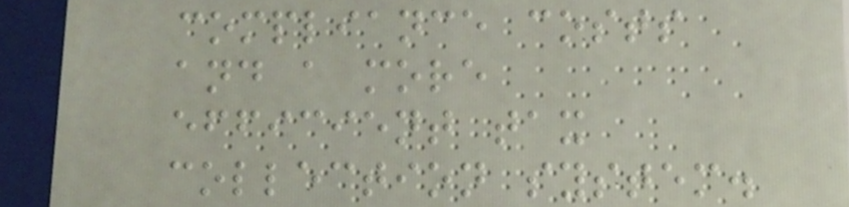compliance costs
and a more
efficient tax
collection system.
